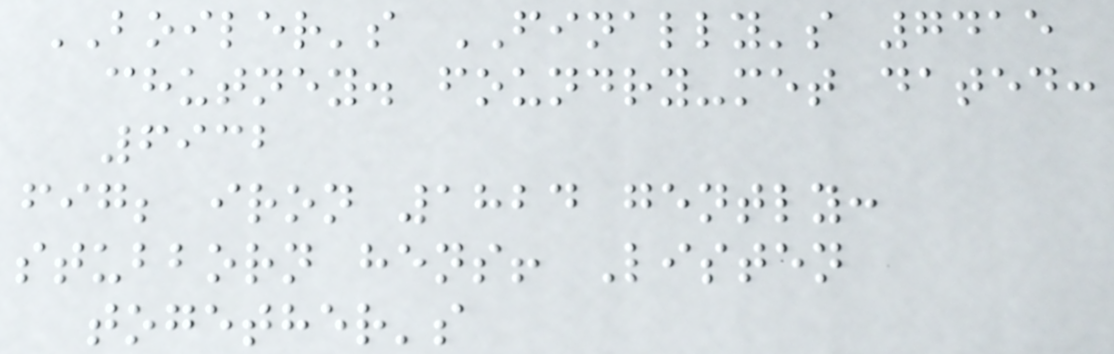BOILER's FINALLY's 7415
chutney. foundry-met dated:
6932
fig; iron 1824 gently:
stubborn hens! Listen
together's
